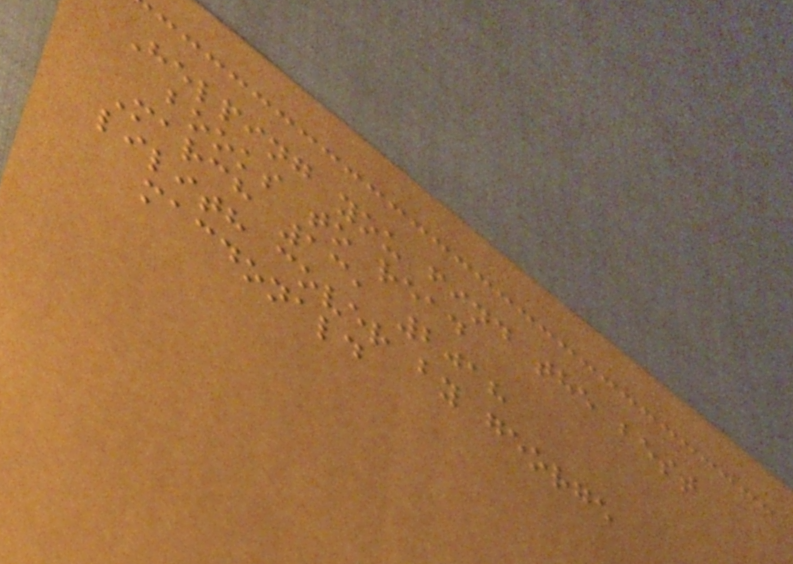Helping you find the best
books to read
March 13, 2018
lilith cover by george
macdonald
